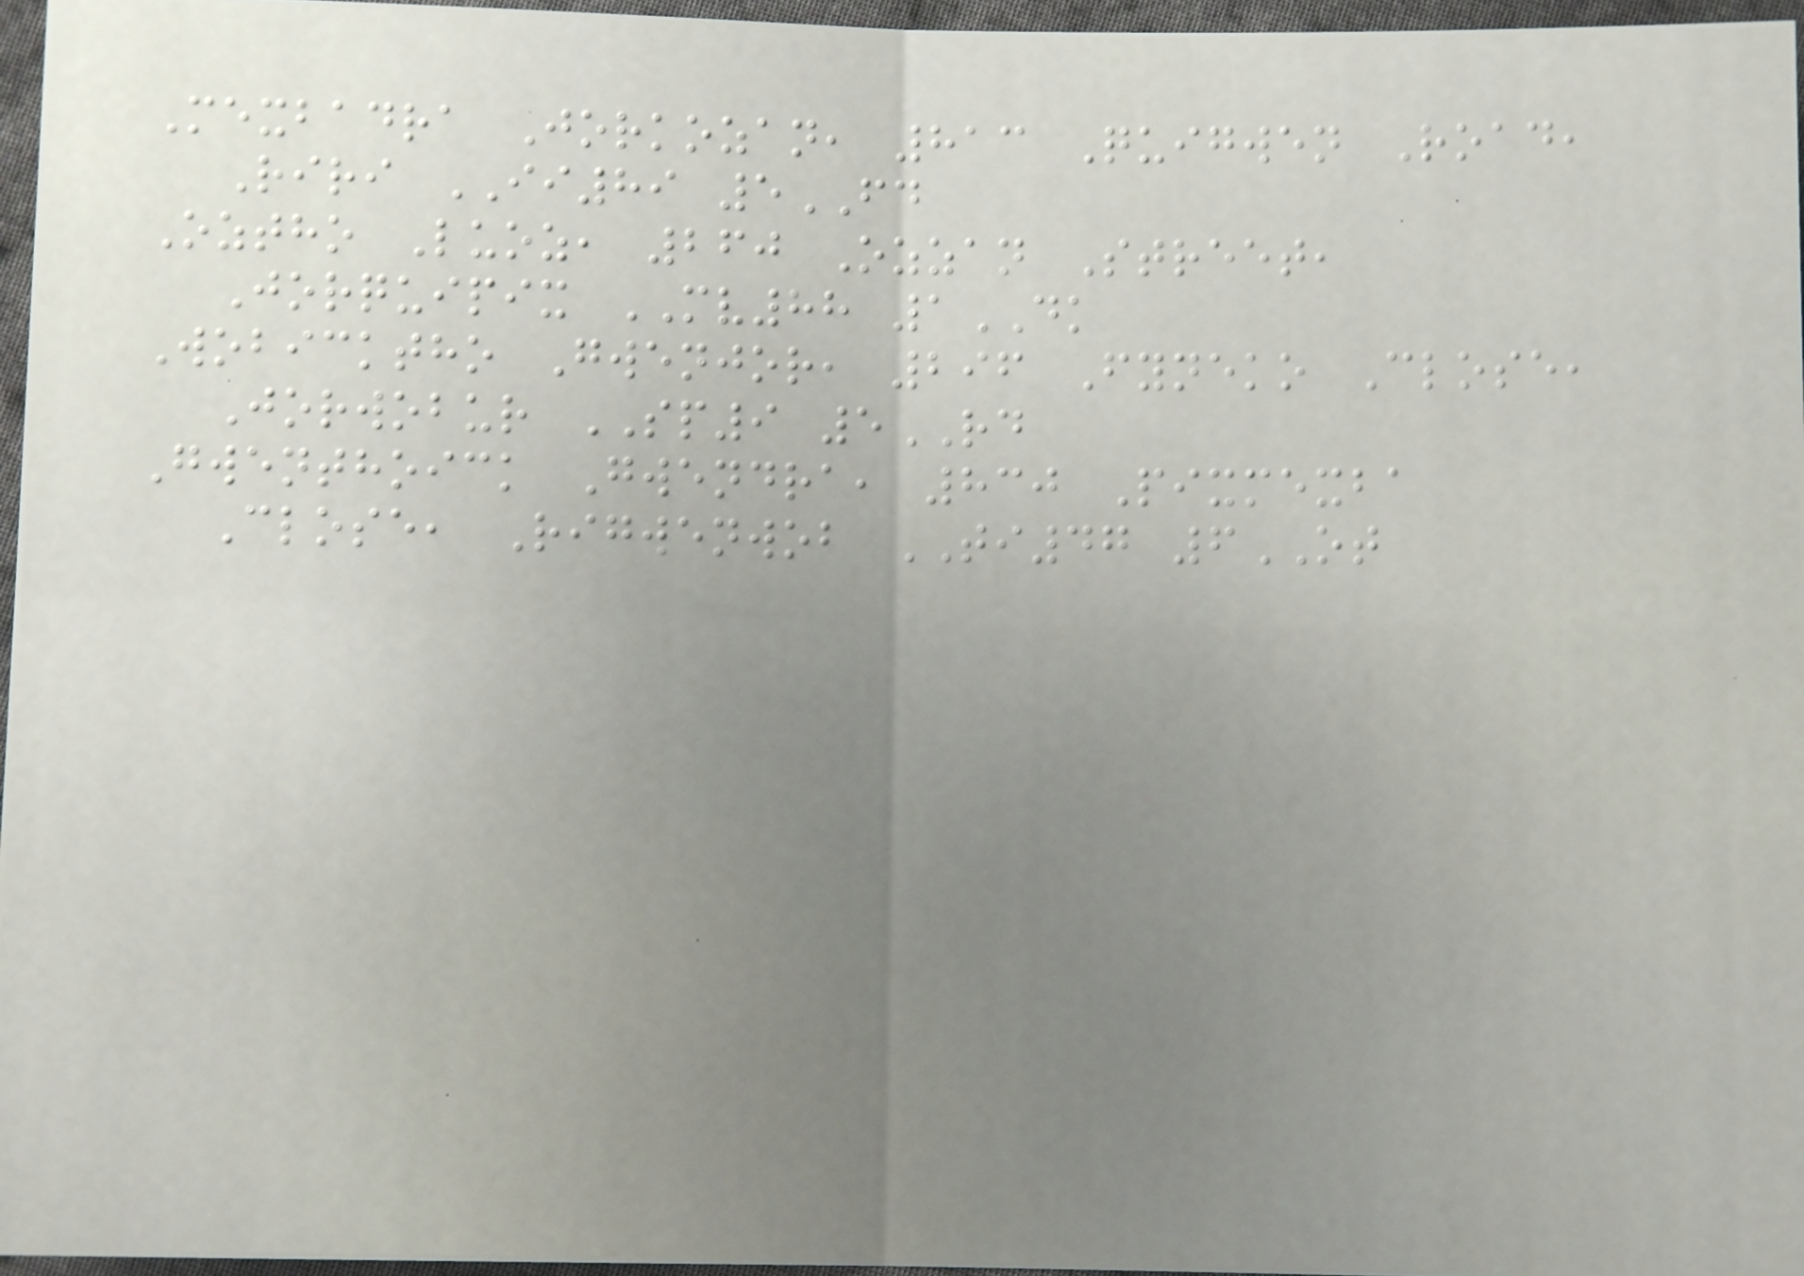Mexbadra Jorkozan, 813 Quigwen Road,
Riri II89 5FD
Oztho Luoz, 260 Ozzan Street,
Jorquipix MV88 1DK
Wobicktho Gwenjor, 296 Fyneko Close,
Jorwobur SP9 5RD
Gwenthoick Gwendra, 830 Pixmexba
Close, Rigwenwob TI47 6OT
